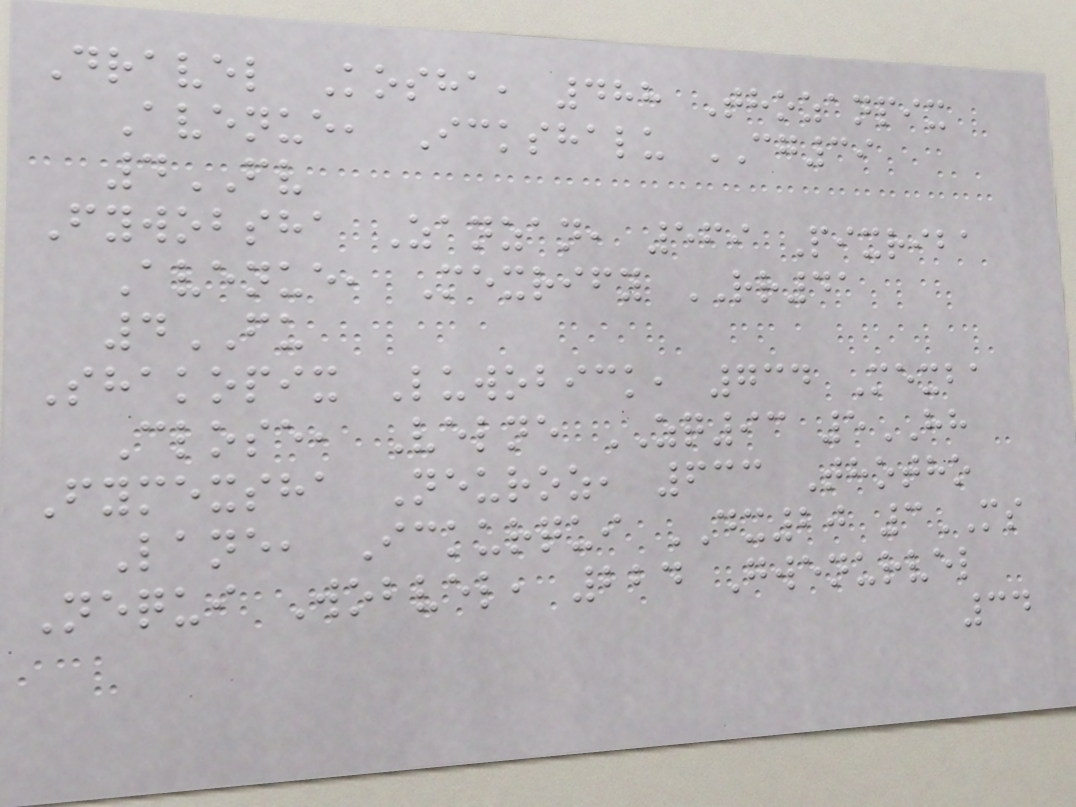Dravel Kosha, 488 Thozanpix
Avenue, Ickshalu CG39
4FV
Fywobsha Zanzan, 569 Pixriba
Avenue, Mexrify RR41
4FU
Shakopix Luwobick, 734 Mexba
Close, Velne ZQ93 5HH
Fymexsha Neuroz, 633 Thotho
Lane, Ickurqui DX20 3MS
Nequi Wobvel, 224 Gwenurvel
34
